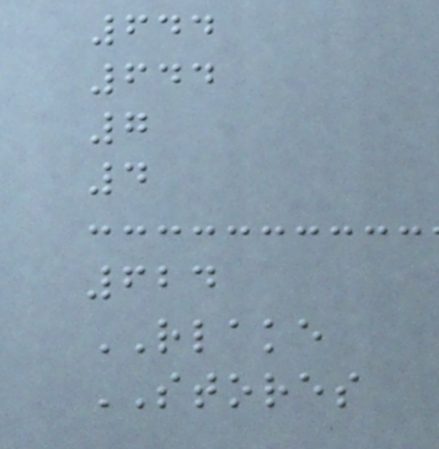644
644
7
4
624
RLAKE
STORES
